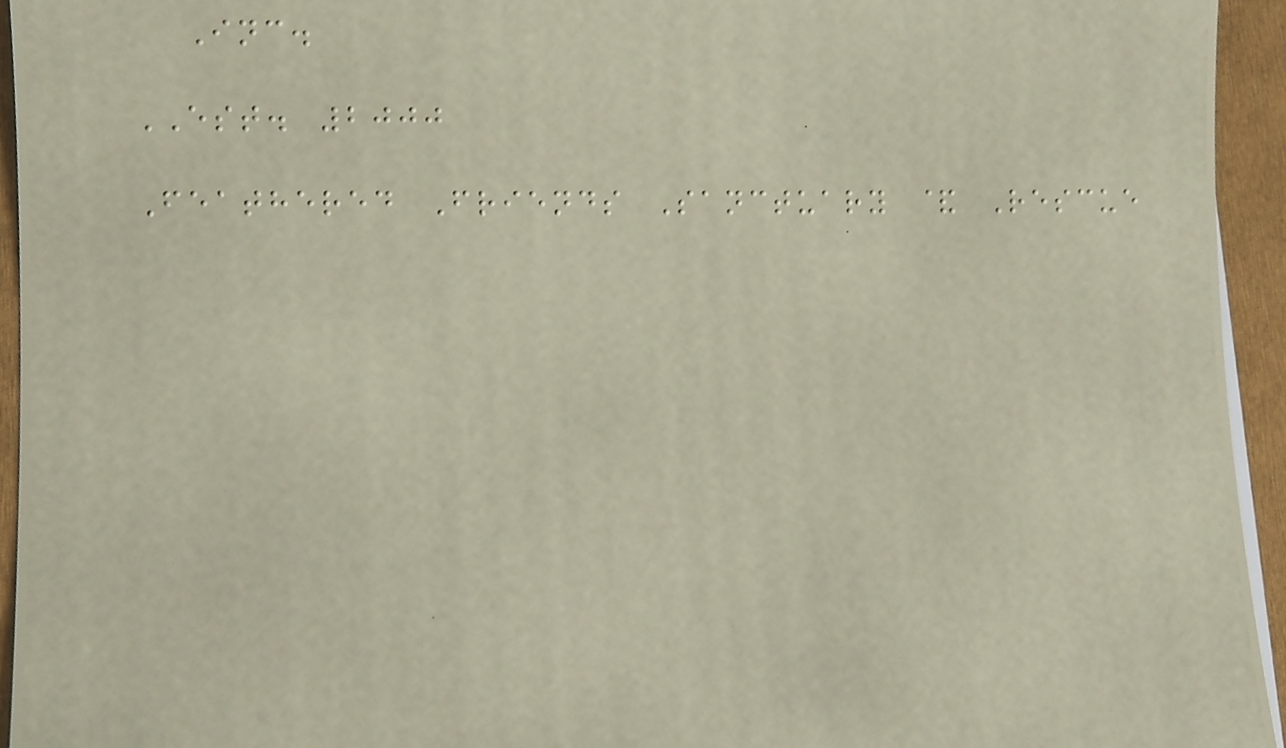Inc.
EST. 2000
Feathered Friends Sanctuary & Rescue
